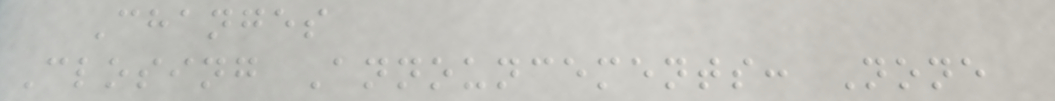Changes
Closing Announcements: None
